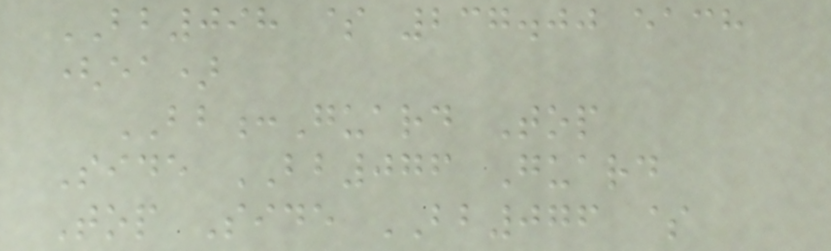BB098 $ 237.00 each
(ea)
BB:Guard Top
Side BB076 Guard
Top Side BB076 $
